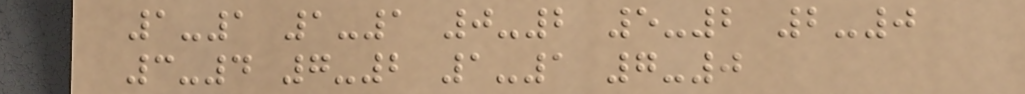1-1 1-1 0-2 5-2 2-0
3-4 7-2 1-1 7-0
